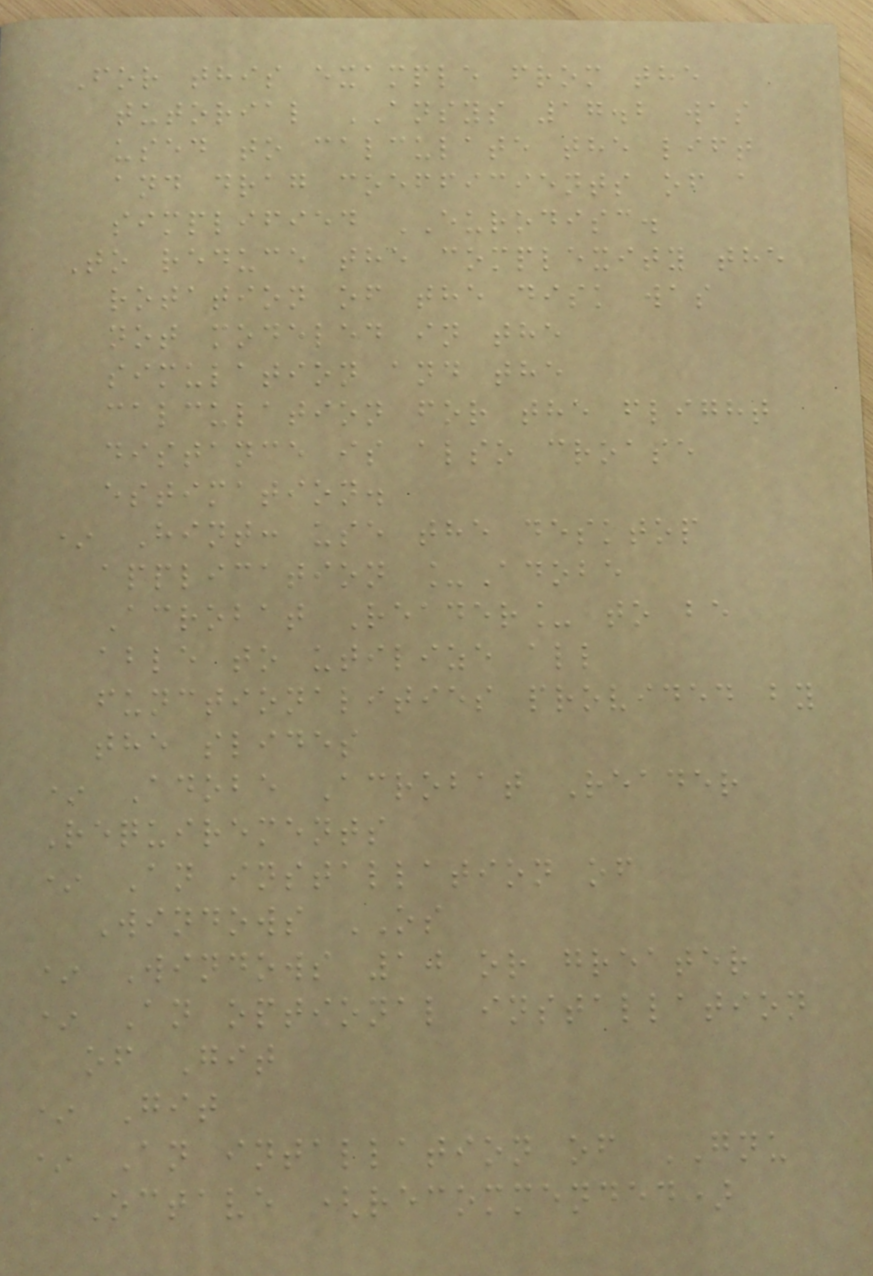For this example from the
tutorial ANSYS 17.2 was
used to calculate the lift
and drag coefficients of a
simplified EURODISC.
To reduce the complexity the
rotation of the disk was
not modeled in the
simulation and the
calculation for the flight
distance is also croase
estimation.
* Hint: use the desktop
application _Adobe
Acrobat Reader_ to be
able to utilize all
functionalities provided by
the slides
* Adobe Acrobat Reader
Requirements
* An installation of
Windows OS
* Windows 10 or greater
* An optional installation
of Git
* Git
* An intallation of GNU
Octave (recommended)
